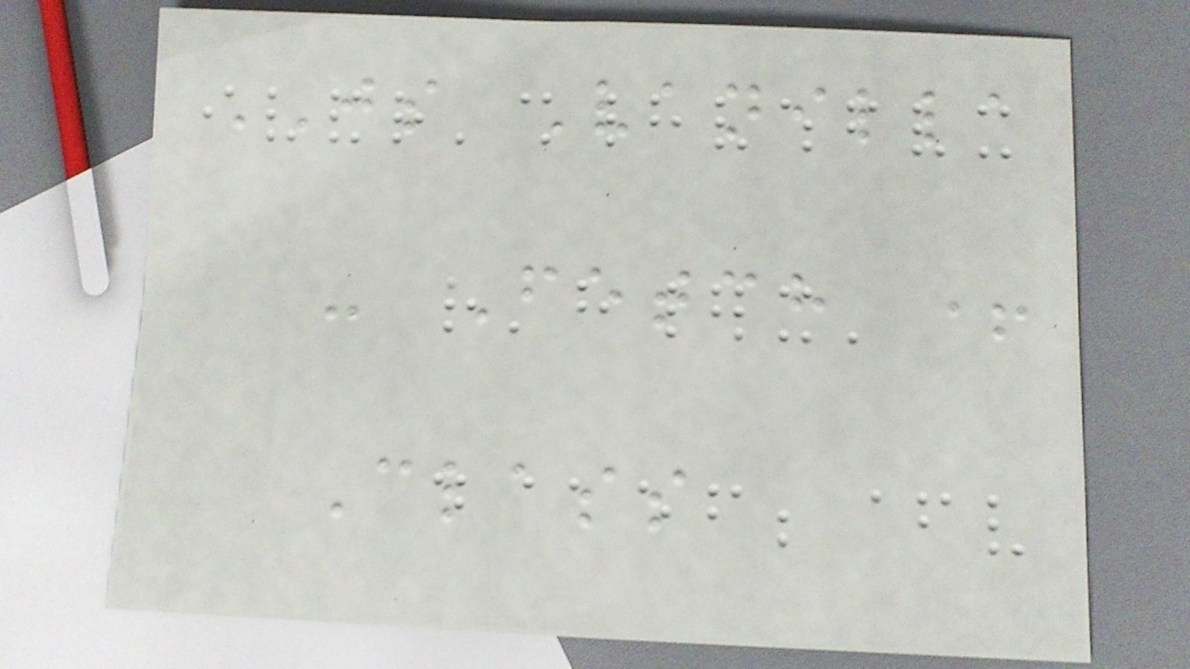JS Vanilla
- Fetch +
Class
